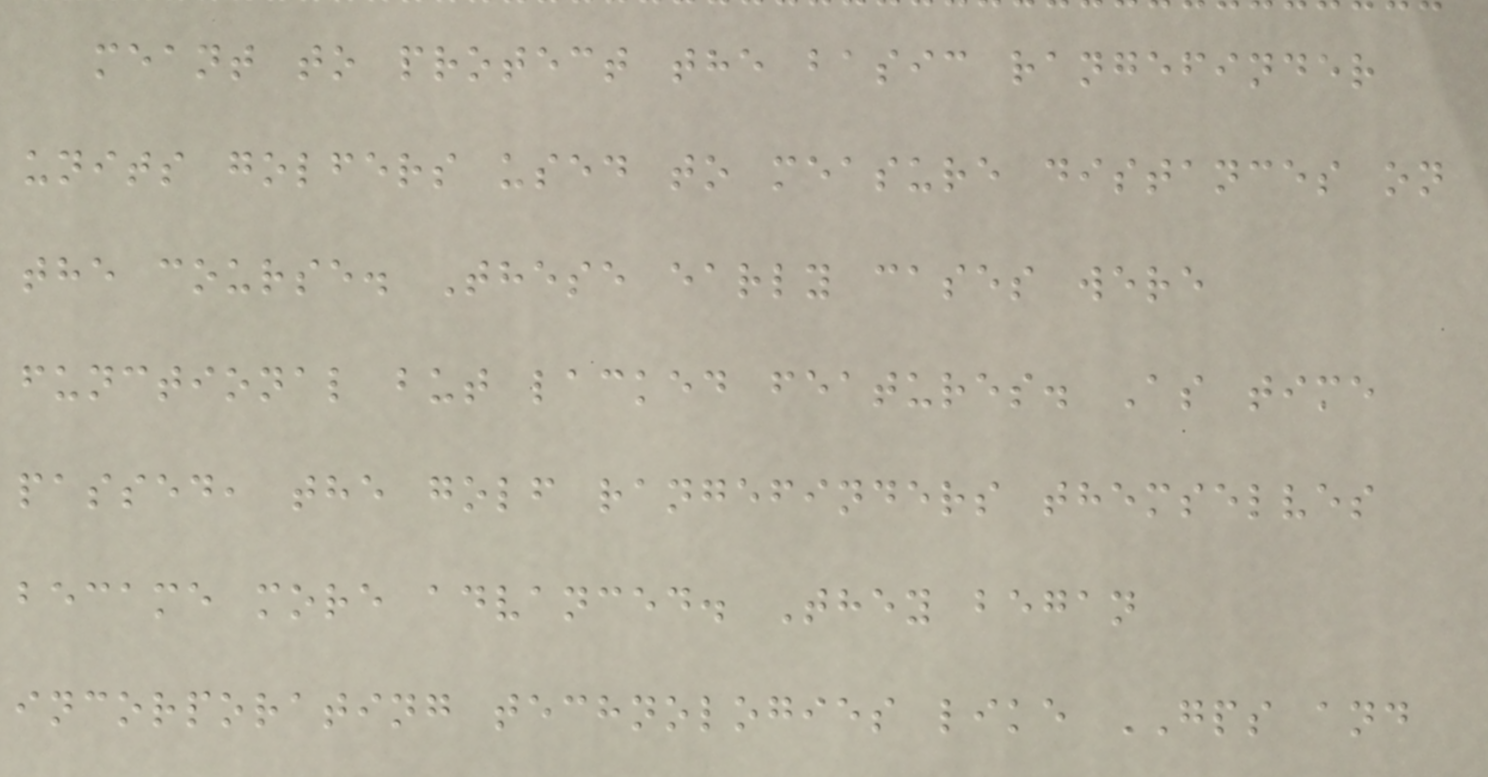meant to protect the basic rangefinder
units golfers used to measure distances on
the course. These early cases were
functional but lacked features. As time
passed, the golf rangefinders themselves
became more advanced. They began
incorporating technologies like GPS and
